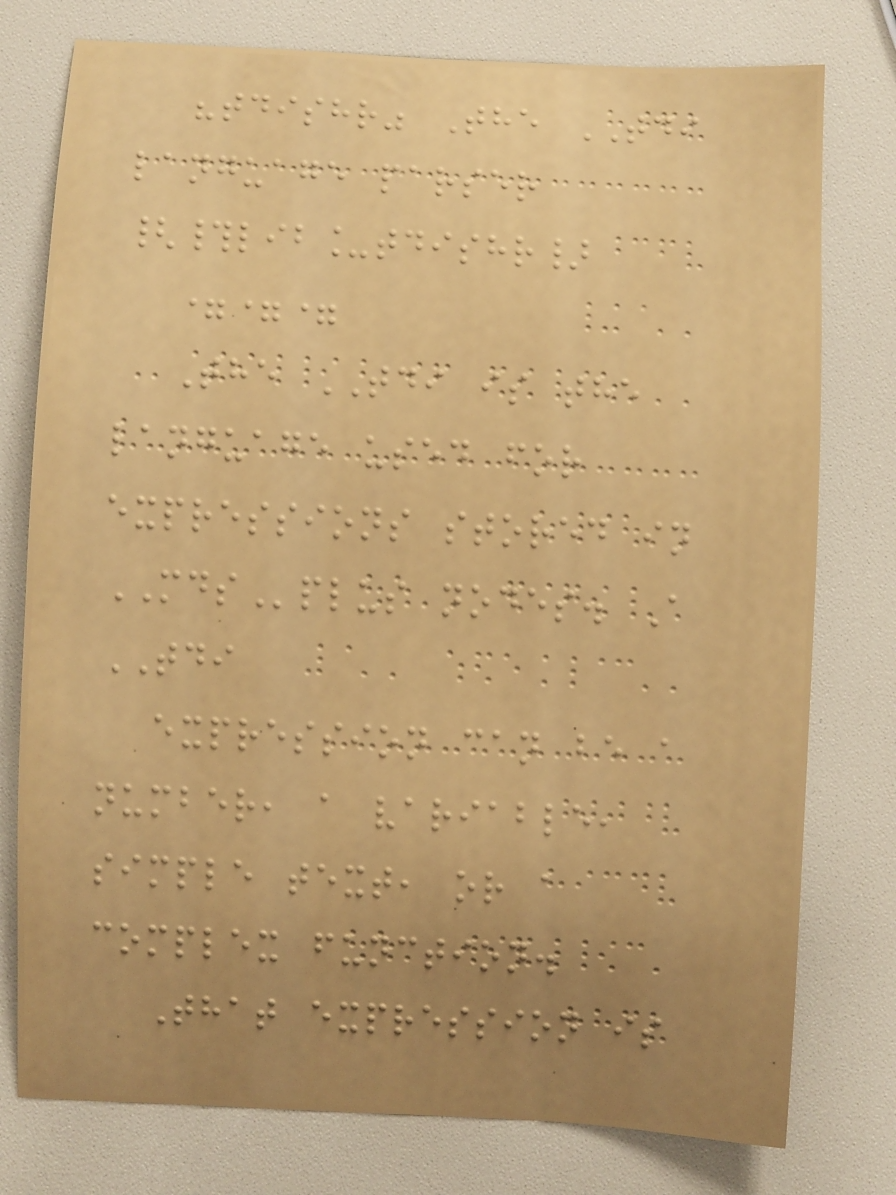"tdishr" The TDI
language parser
{#lib_tdishr}
===
The TDI is the
language used for
expressions stored in
MDSplus nodes. A
TDI
expression can be a
number, a variable,
simple text, or a
complex function.
That expression is
